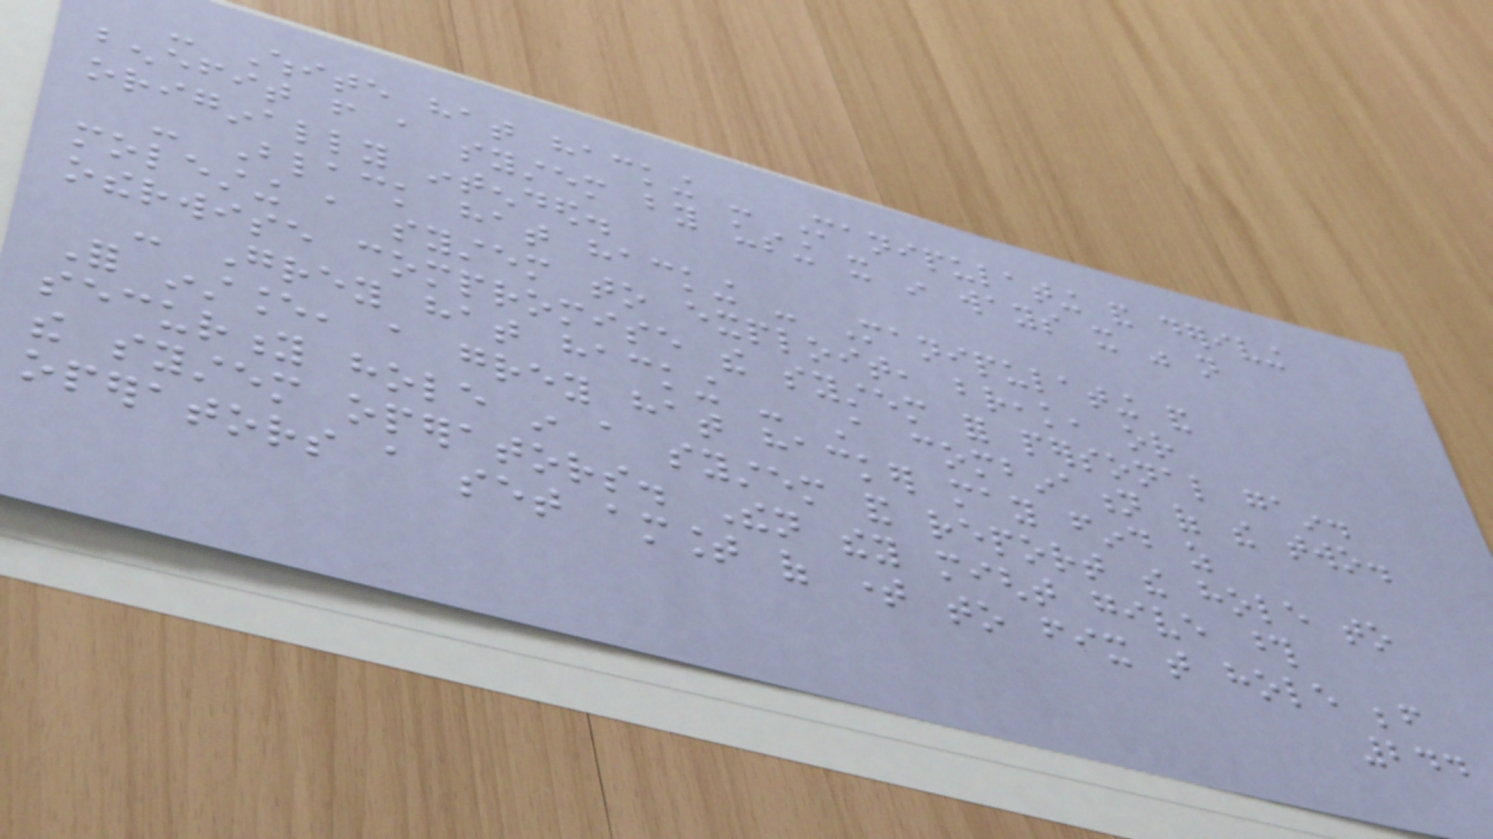- White hat hacking - Manipulating and deriving
benefit from a system by using it in ways it was not
originally intended.
- Black hat hacking - Manipulating and
molesting a system to exploit, break, or
otherwise compromise the system for personal gain.
- Grey hat hacking - A combination of the two.
For instance, a grey hat hacker may find as
security hole in a system and report the hole to
the system operators. Then they might give those
operators a set amount of time to fix that hole before
244
